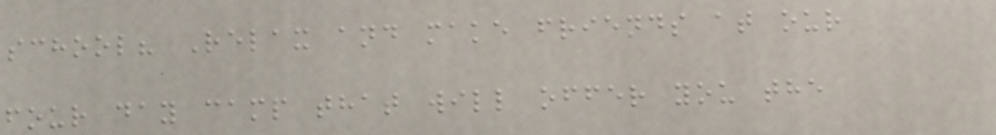school? Relax and make friends at our
four day camp that will offer you the
